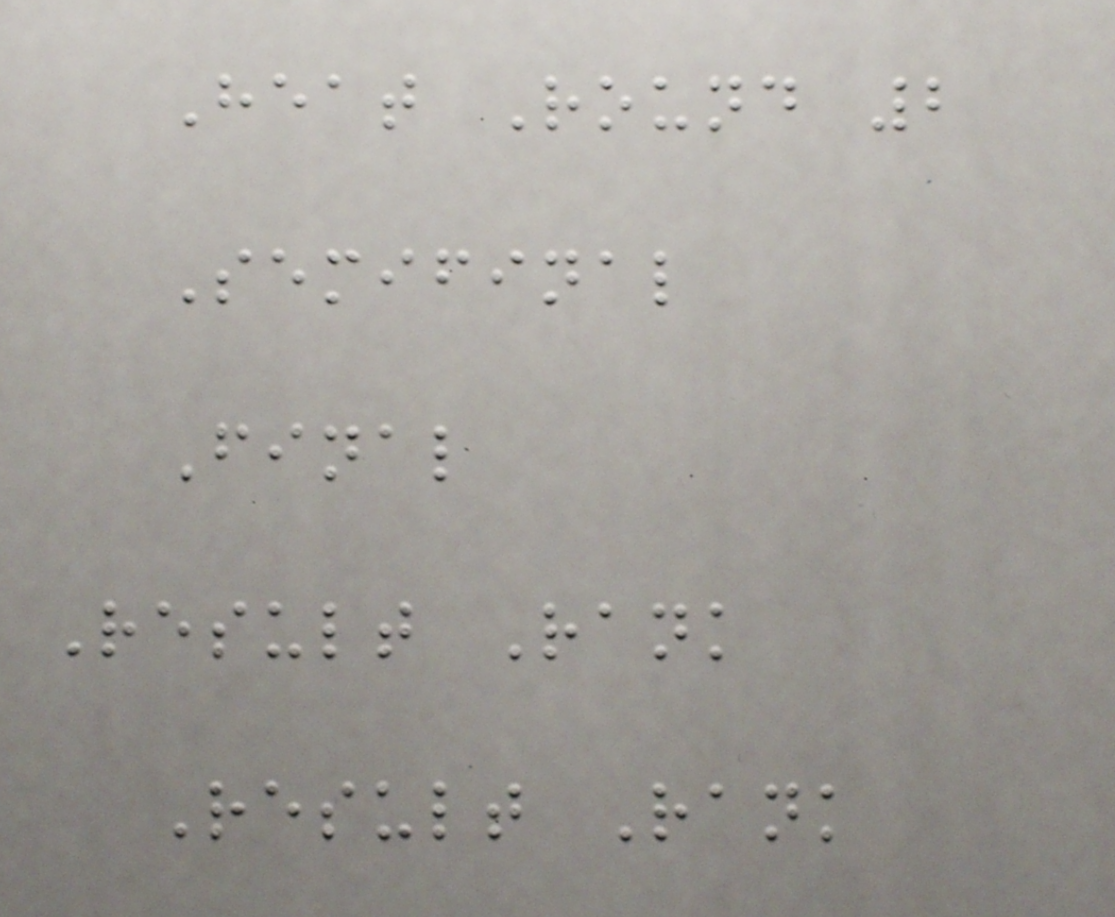Heat Round 2
Semifinal
Final
Result Rank
Result Rank
